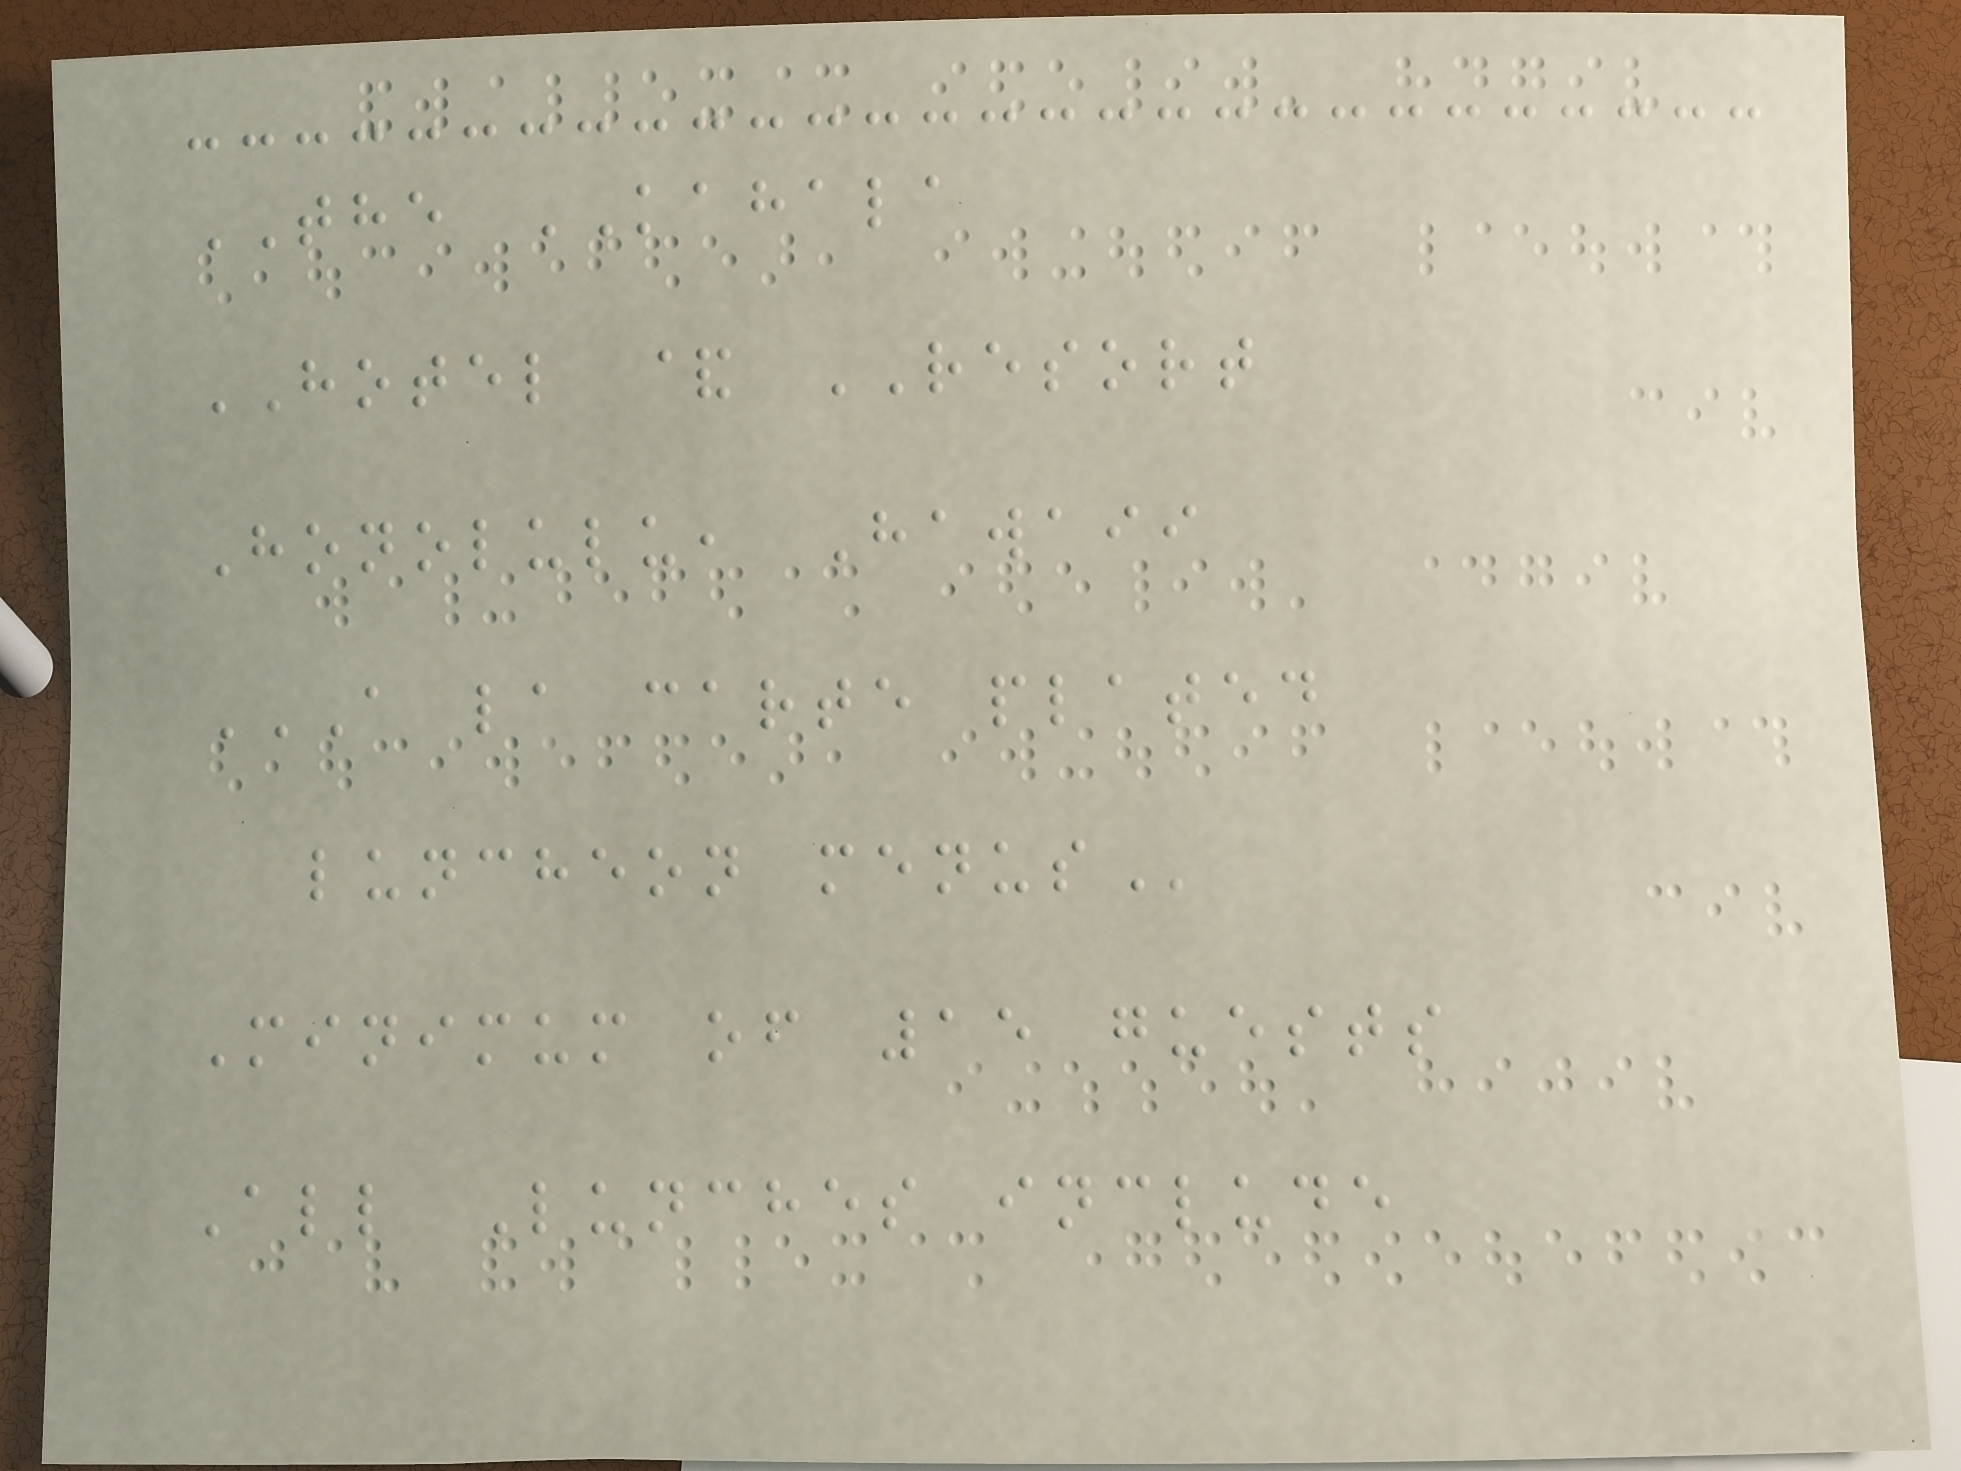THE KAHALA
HOTEL & RESORT
Honolulu, Hawaii
A LA CARTE PLATED
LUNCHEON MENUS
Minimum of 15 guests
All Lunches include
